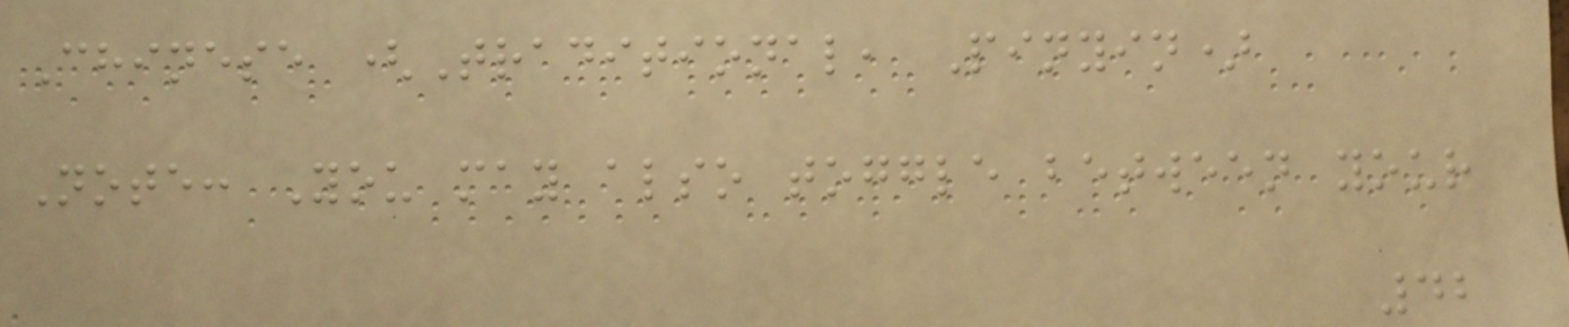Chinese (Traditional, Pinyin)
Note: You may also toggle between your
42
